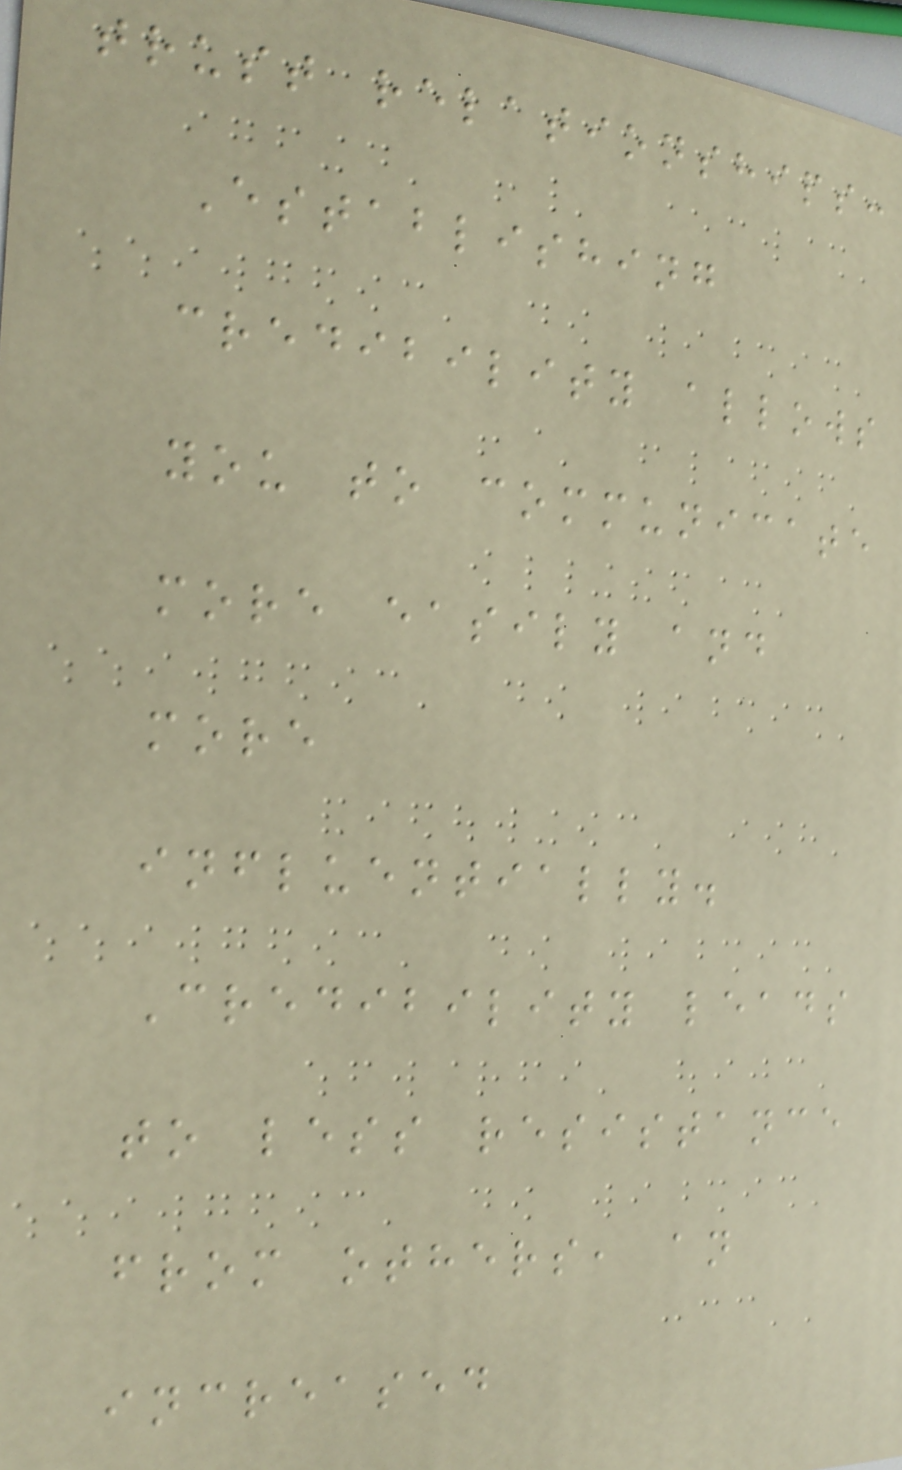trust relationships:
Establishing
credibility allows
you to communicate
more easily and
more
influentially.
Credibility leads
to less resistance
from others, an
increased
